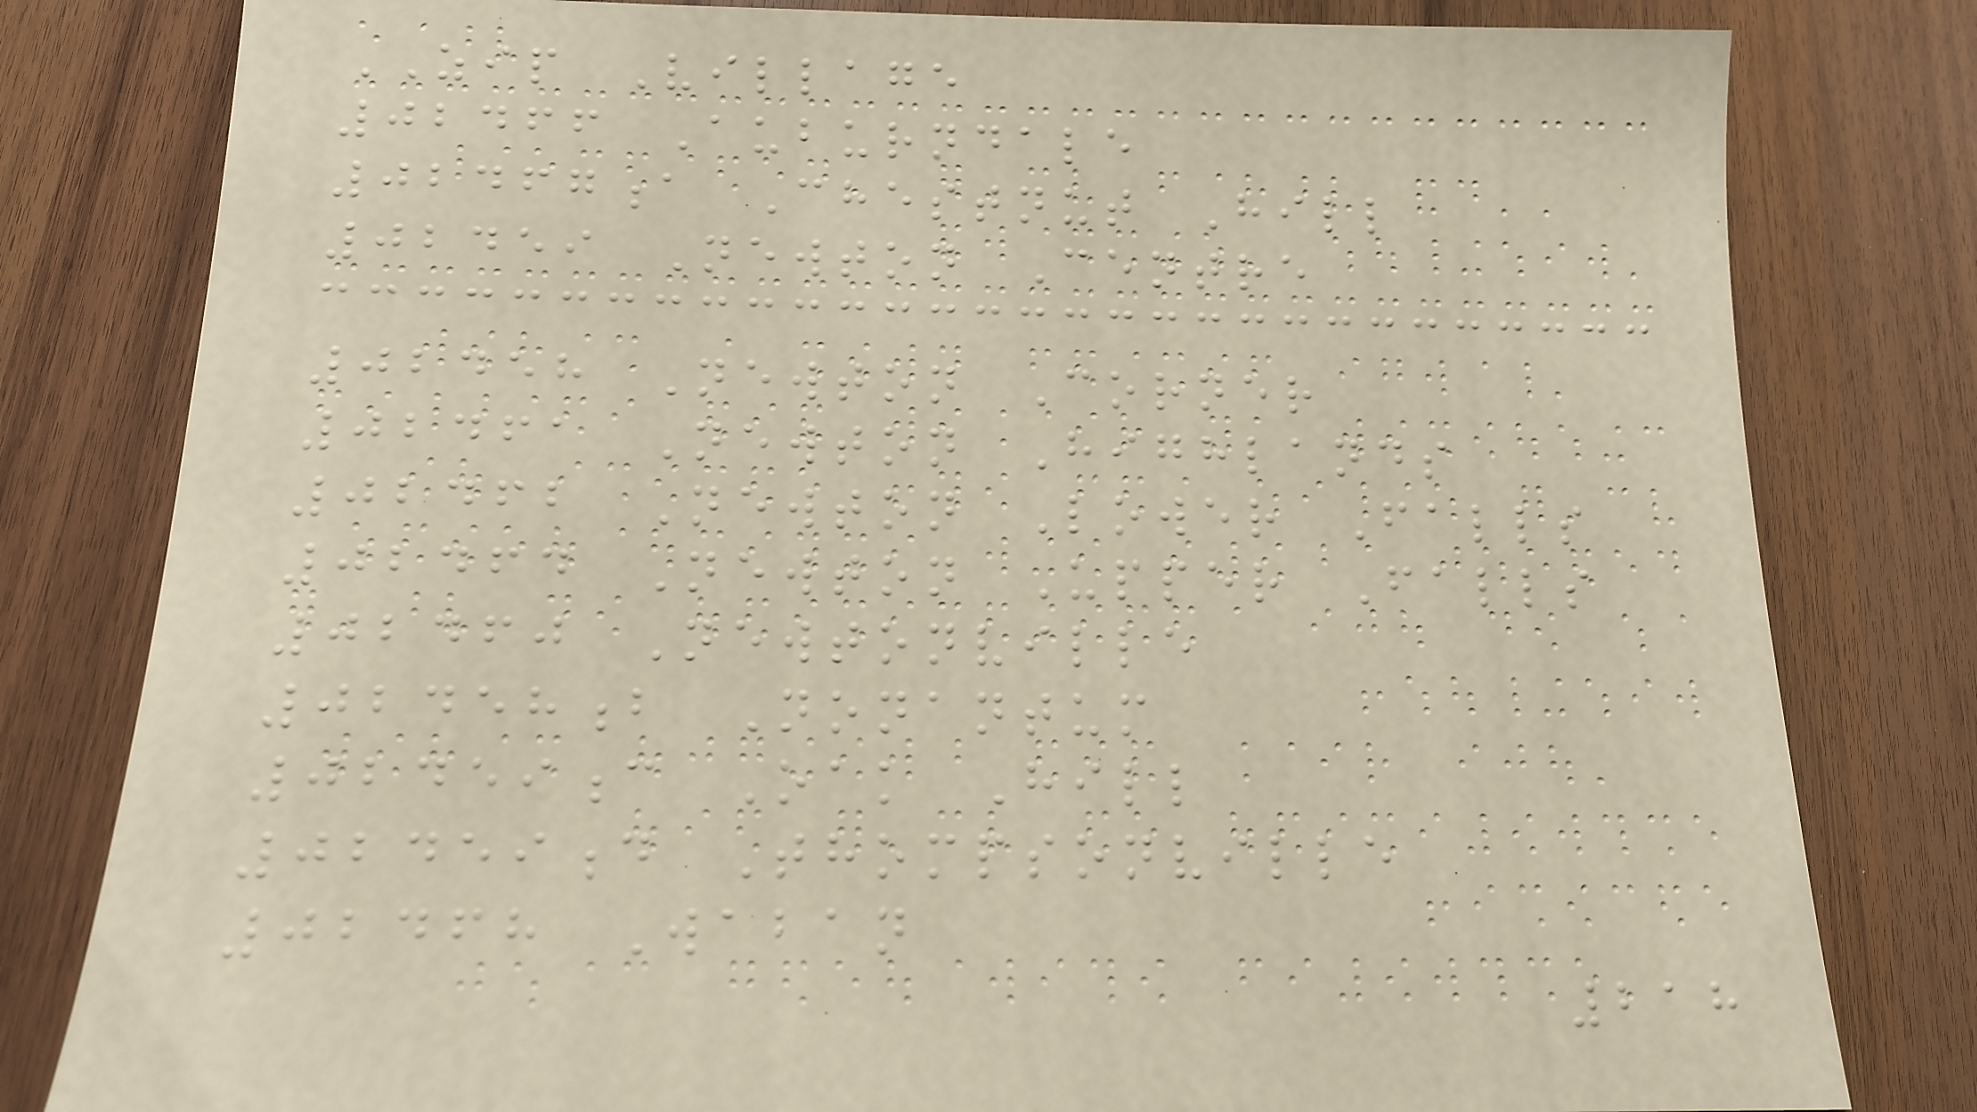ZIP Village
02466 Auburndale
02467a Chestnut Hill
02459 Newton Centre
02458 Newton Corner
02461 Newton Highlands
02462 Newton Lower Falls
02464 Newton Upper Falls
02460 Newtonville
02458b Nonantum
02459c Oak Hill
02459d Thompsonville
02468 Waban
218
